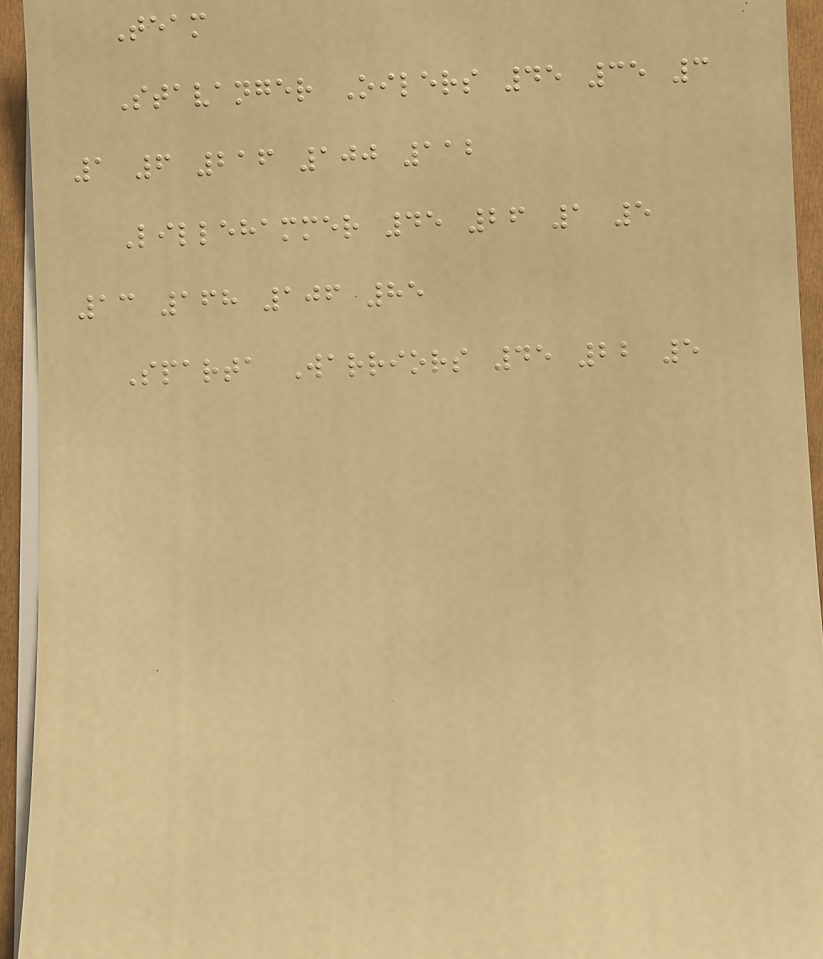Team
Stavanger Oilers 45 35 3
1 6 216 100 112
Lillehammer 45 26 1 5
13 168 106 85
Sparta Warriors 45 22 5
